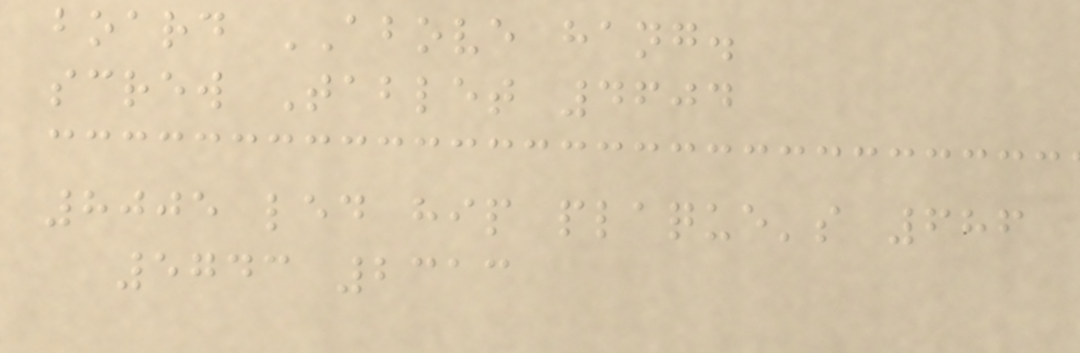board ABOVE hang.
screw Tablet 4604
8005 led hip plaque's 686
5743 2313
